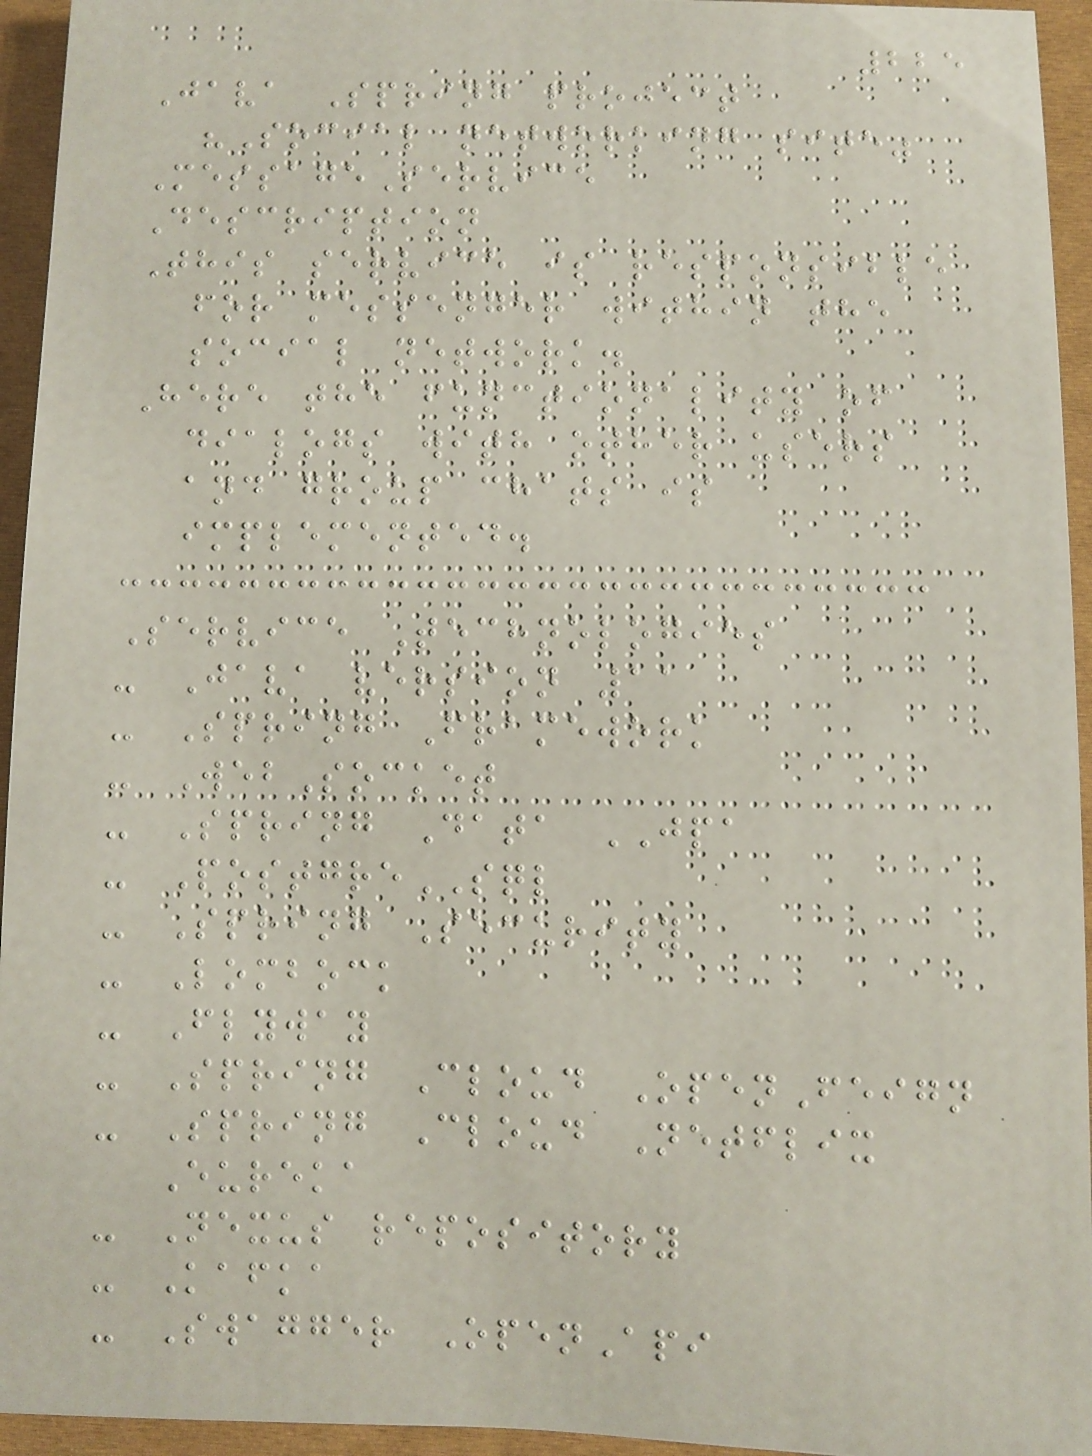225
Java Spring project
"Social networking site"
MessageService
Description
This service is responsible
for messenger within the
social network.
Here the functionality of
dialogs with other users
and group chats is
implemented.
Service Technologies
- Java version 11
- Spring Framework
- WebSocket
- Spring Data JPA
- PostgreSQL
- Spring Security
- Lombock
- Flyway
- Spring Cloud OpenFeign
- Spring Cloud Netflix
Eureka
- Nexus repository
- Kafka
- Swagger OpenApi
